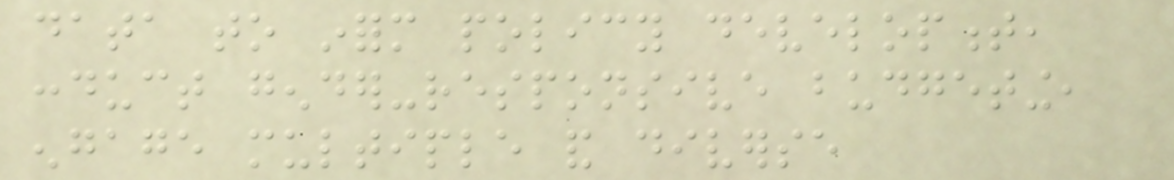data to inform policy development,
conduct gender-responsive budgeting,
engage multiple and diverse
